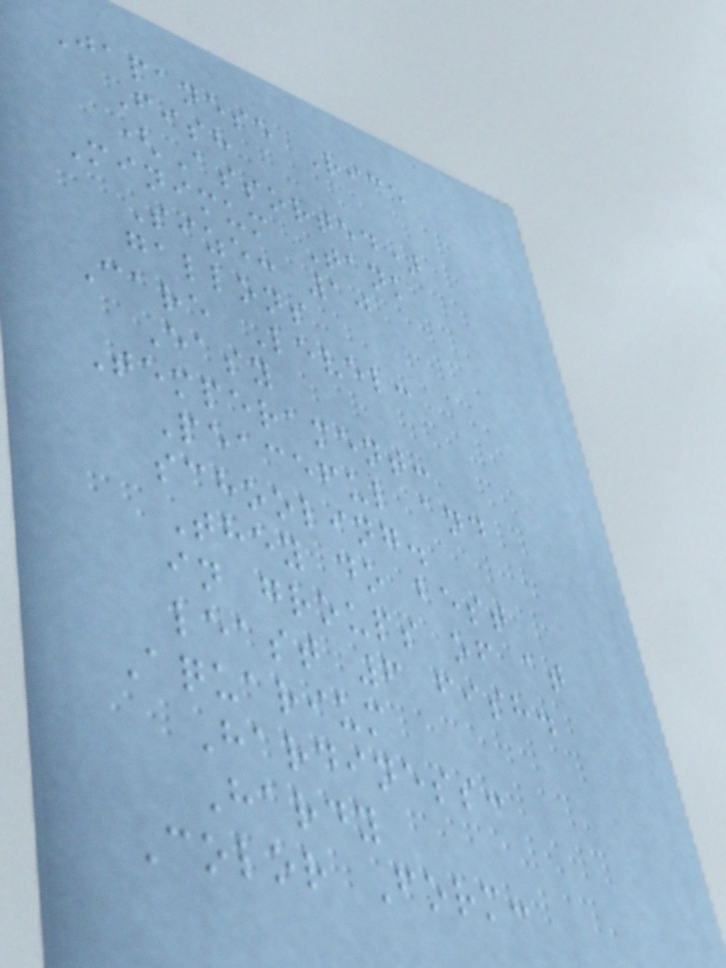Japanese Rice
Fish
(Assorted)
Minimum Tank
Size: 10
gallons
Care Level:
Easy
Temperament:
Peaceful and
schooling.
They do best
in groups of at
least 6 fish.
Aquarium
Hardiness:
Hardy
Color Form:
